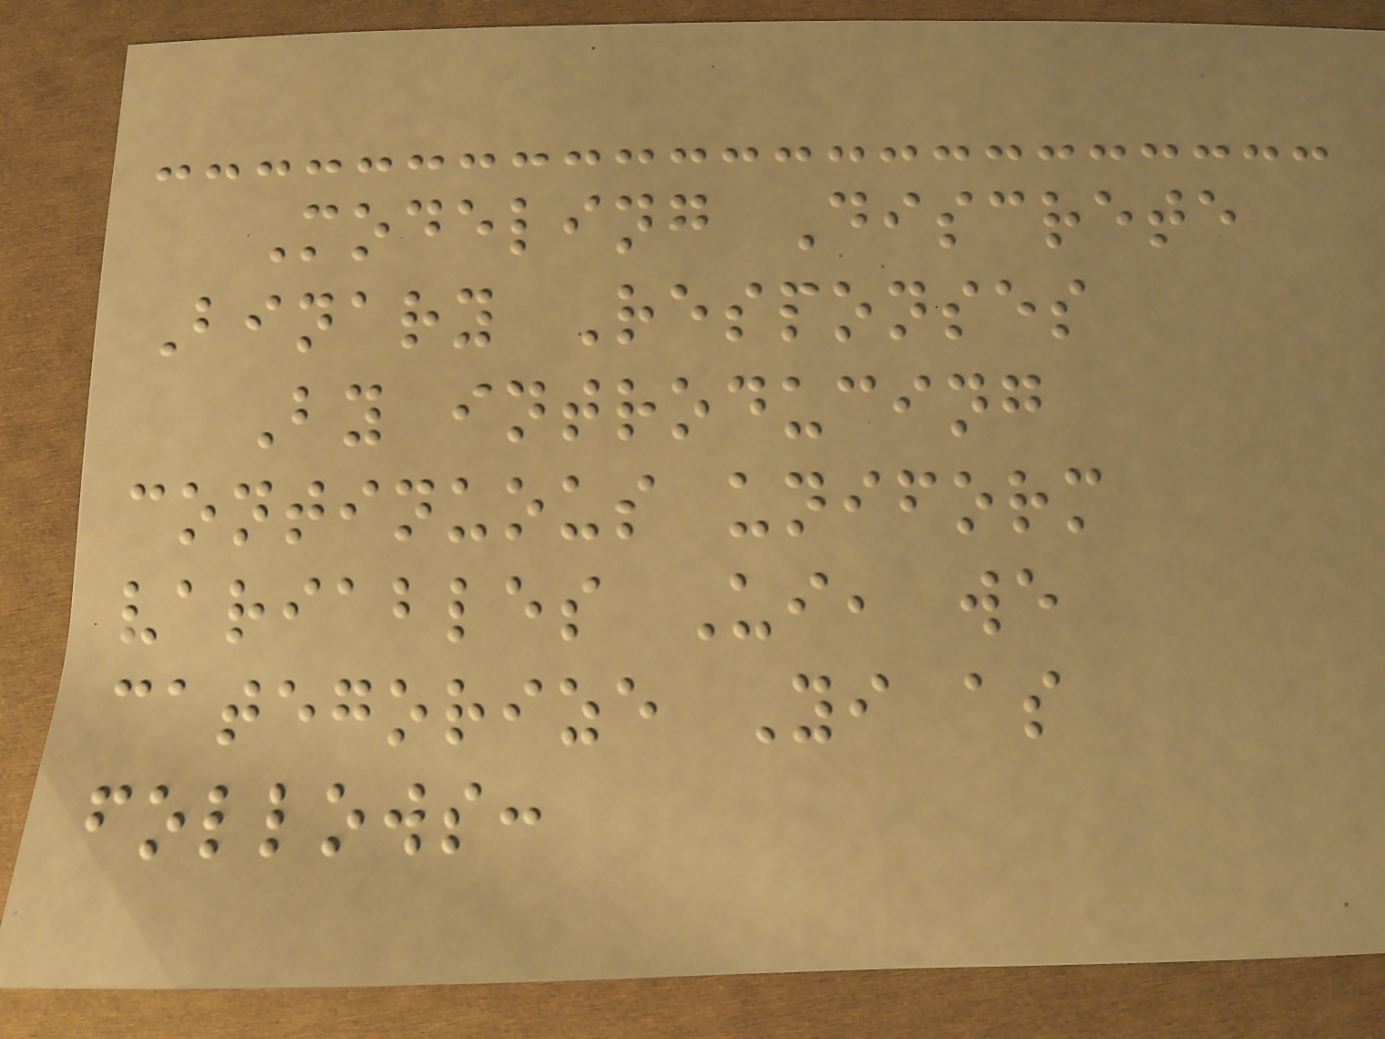Modeling Discrete
Binary Responses
By introducing
continuous uniform
variables Ui, we
categorize Yi as
follows:
